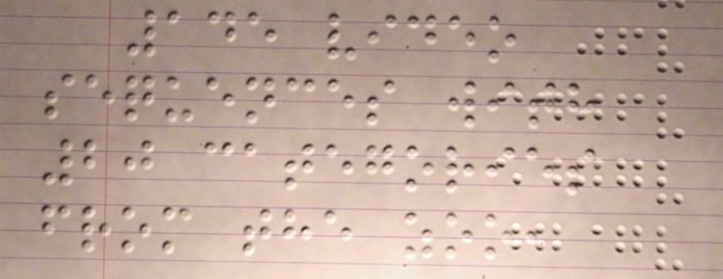145 video
sequences with
20 categories
from the zoo,
